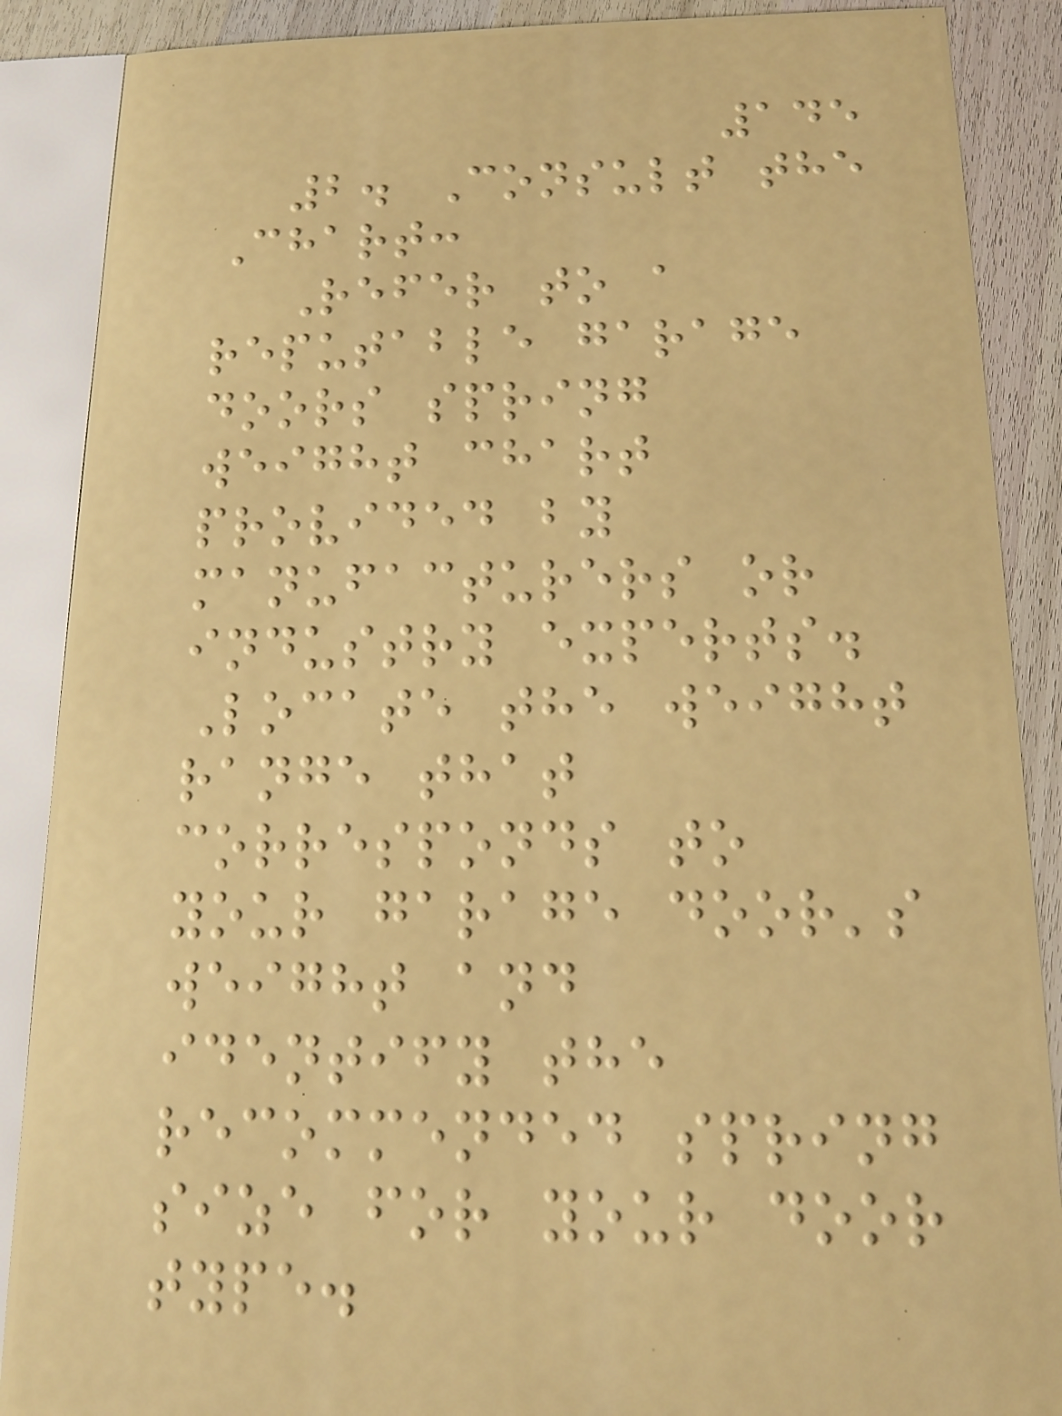145
2. Consult the
Chart:
Refer to a
reputable garage
doors spring
weight chart
provided by
manufacturers or
industry experts.
Locate the weight
range that
corresponds to
your garage door's
weight and
identify the
recommended spring
size for your door
type.
